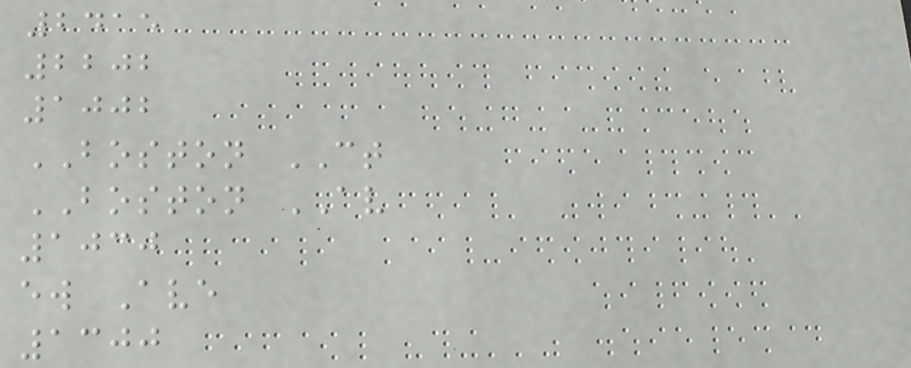2415
2202
1002
BOSTON CT
BOSTON AV
1030
ew Ave
1300
